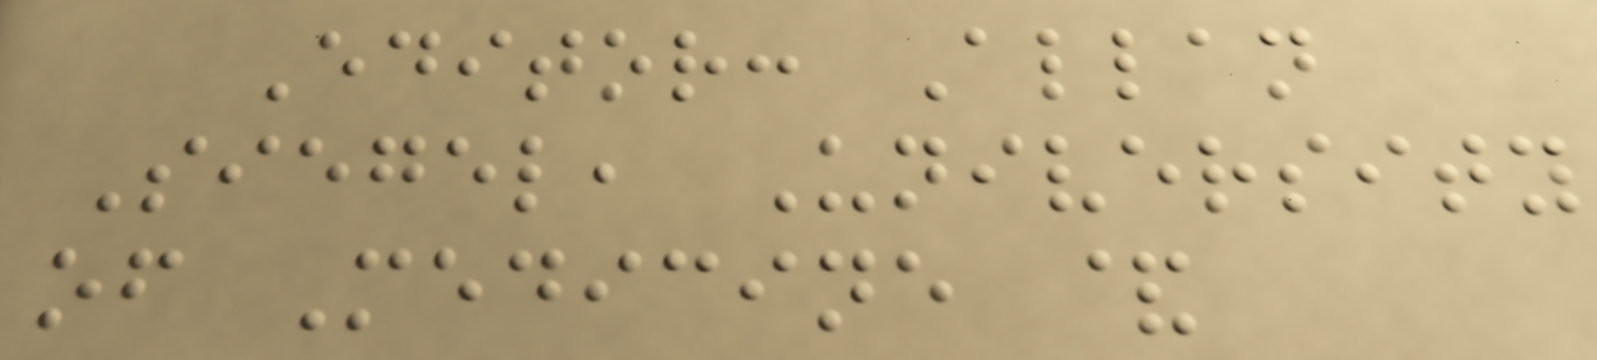Editor: Allan
Siegel, University
of Medicine &
